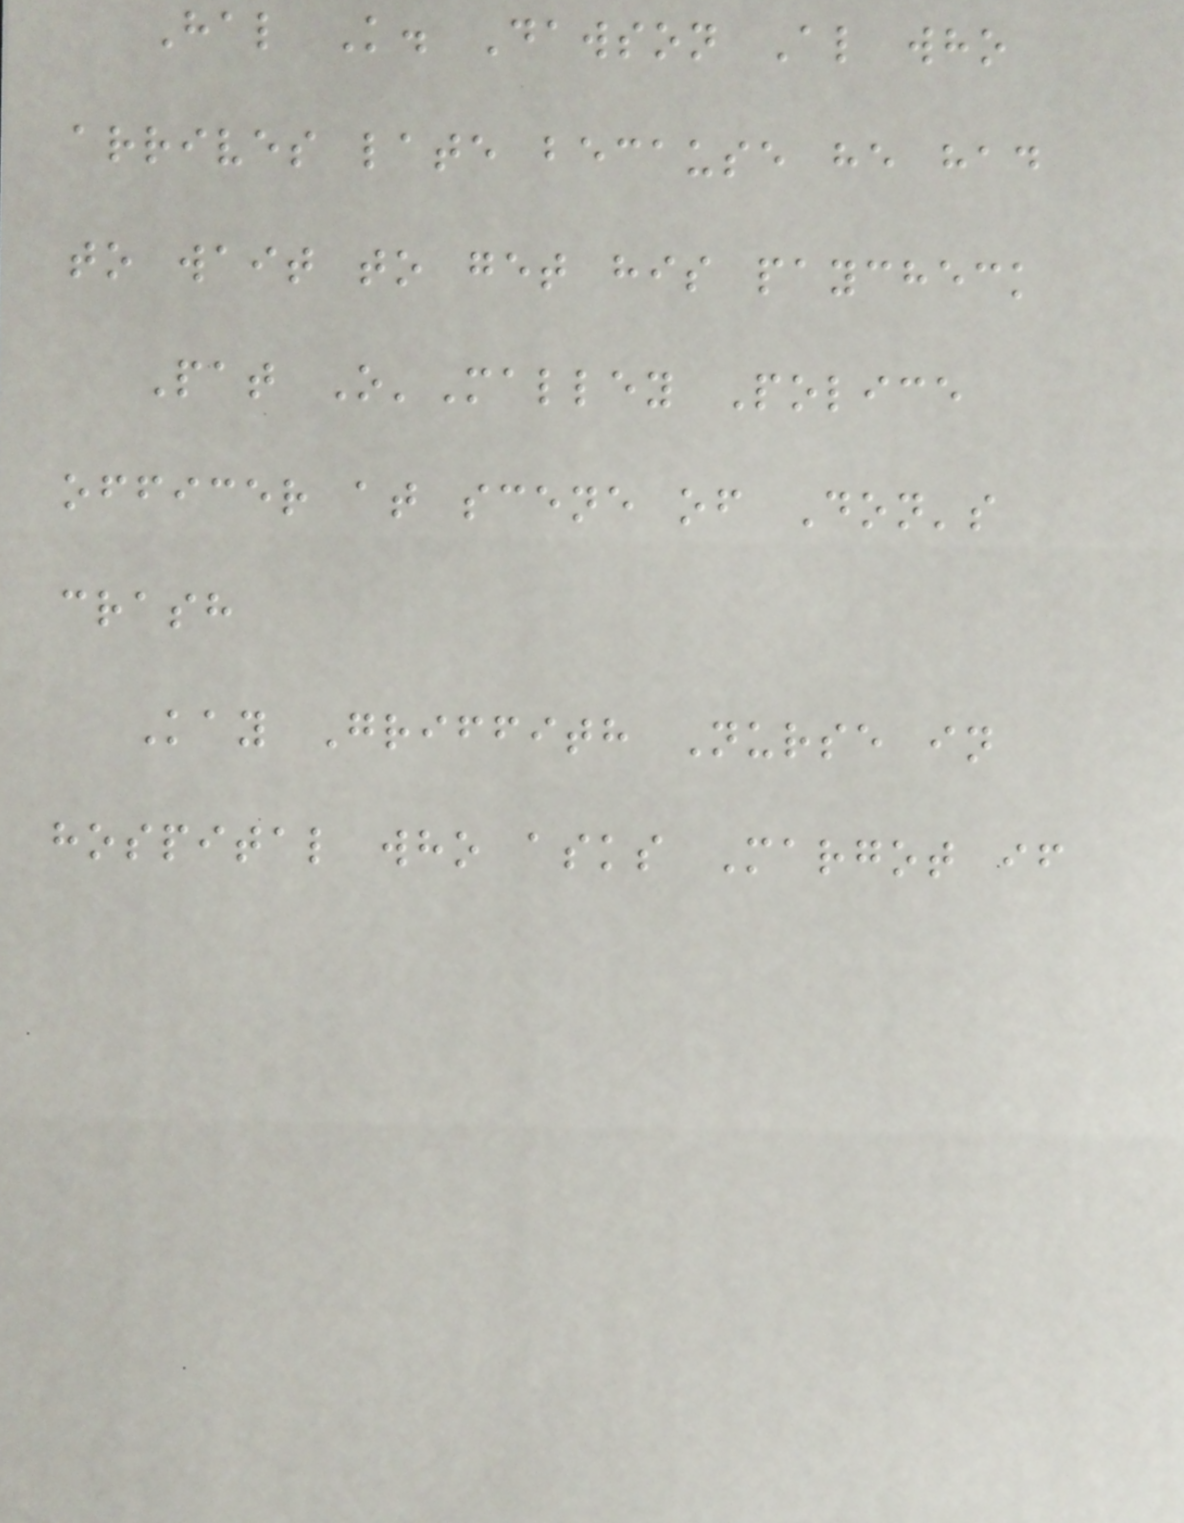Hal K. Dawson Al who
arrives late because he had
to wait to get his paycheck
Pat O'Malley Police
officer at scene of Don's
crash
Kay Griffith Nurse in
hospital who asks Margot if
